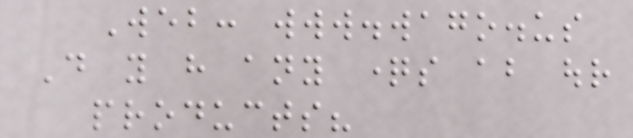Web: www.wago.us
Do you have any questions about our
products?
